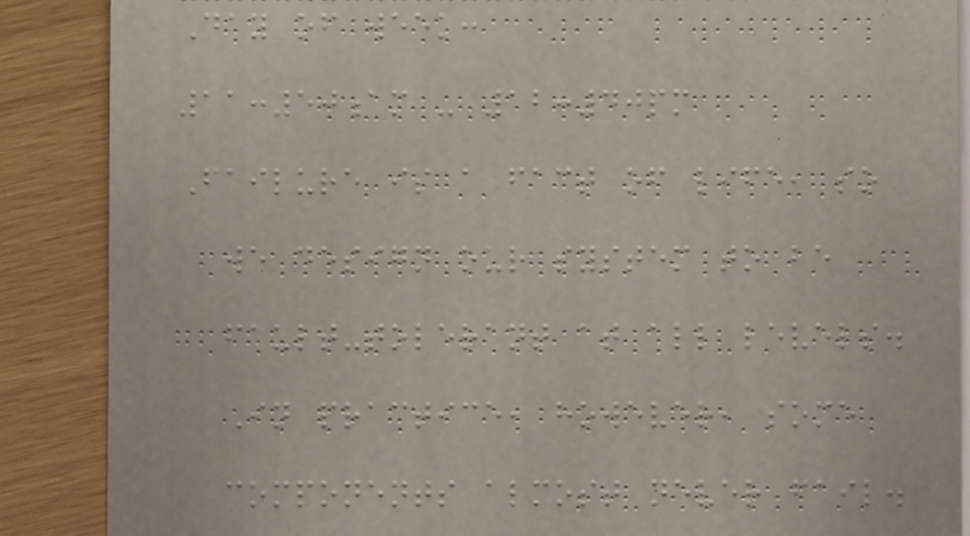Day of week:
11:50am - 12:40pm
Failure is a fact of life, so
we design our system to be
fault-tolerant at all levels.
In practice, however, some
components almost never fail.
